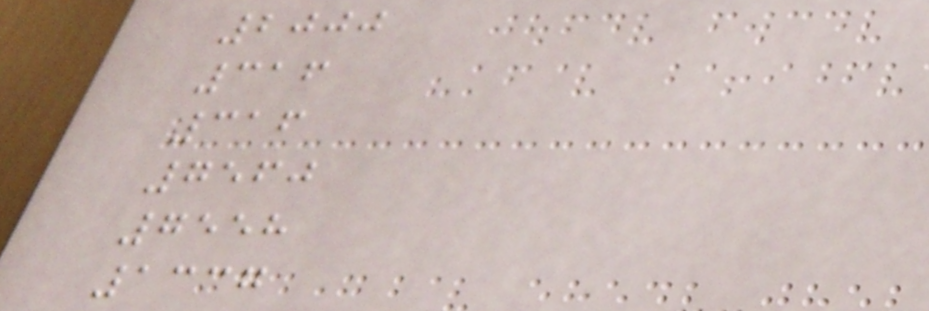2000
316
316
7560
7558
1337
